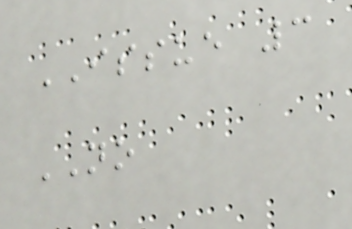ISSUE 3
NO
